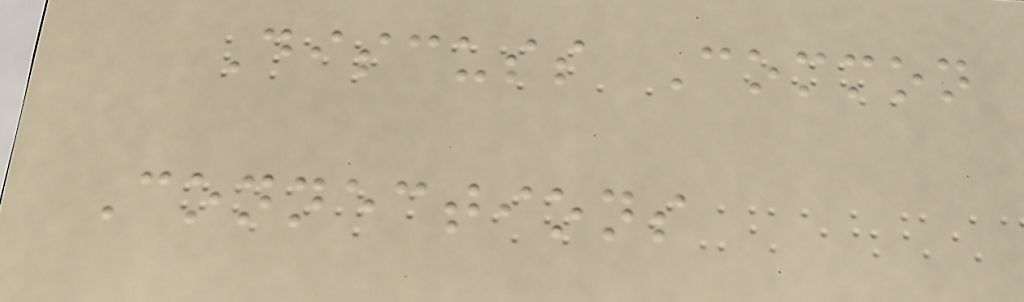Discuss Common
Connections
